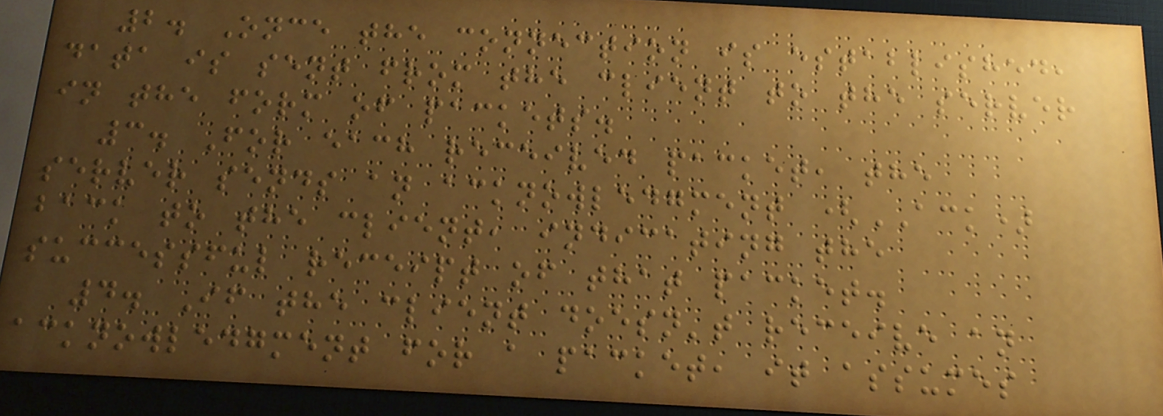2. Once the connection is established,
data is sent from the client to the server
in the form of packets.
3. For each received packet, the
server sends an acknowledgment (ACK)
back to the client, indicating the
successful receipt of that packet.
4. If the client doesn't receive an
acknowledgment for a packet, it assumes
